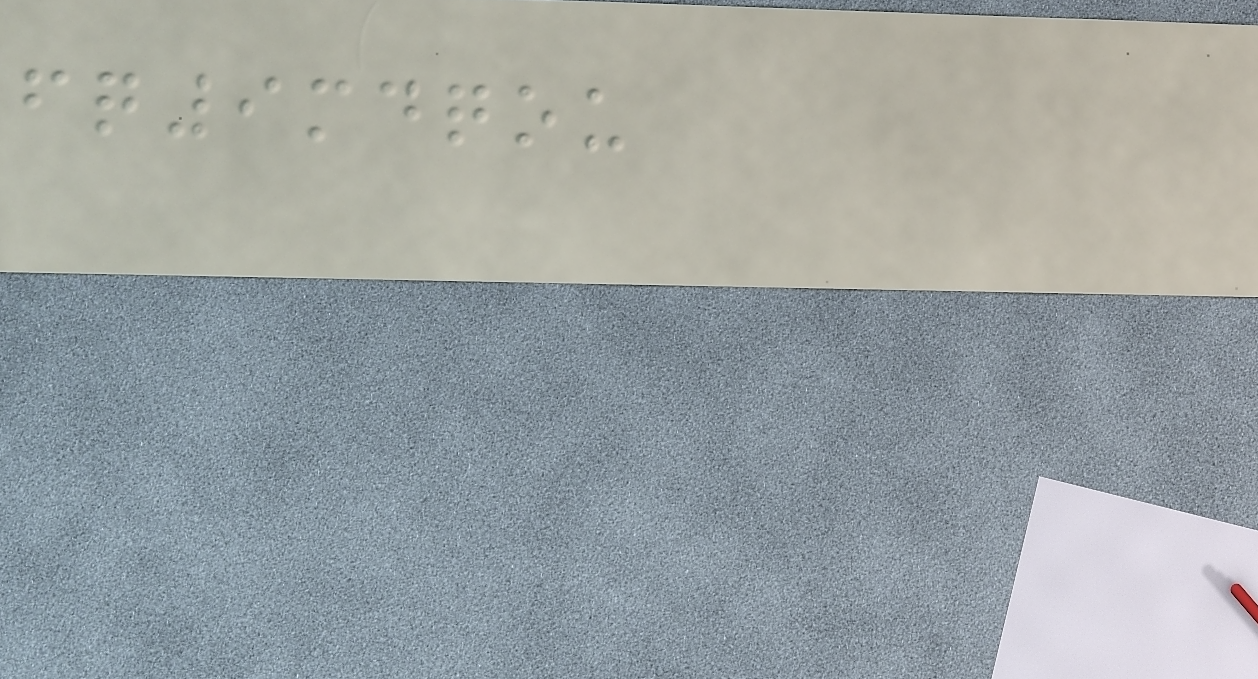fq9mdqou
